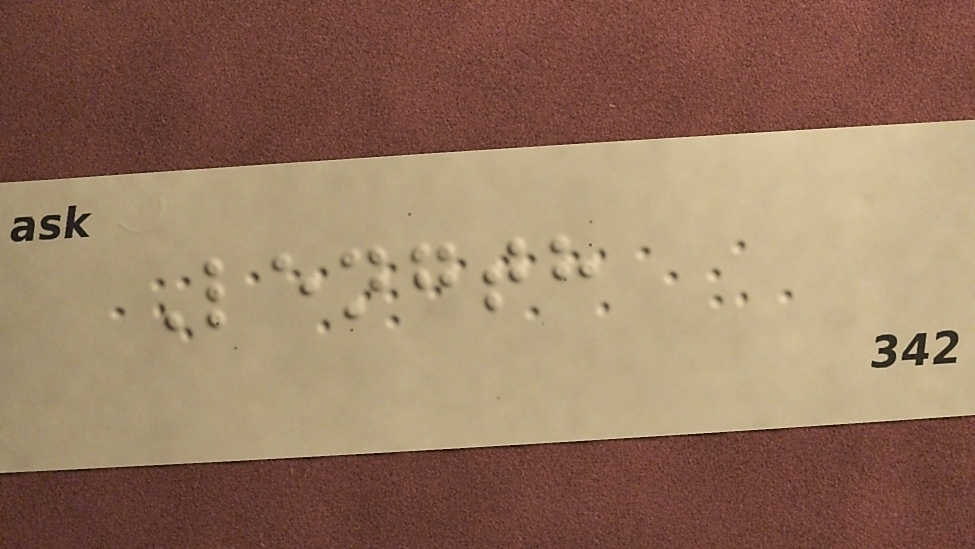Length
